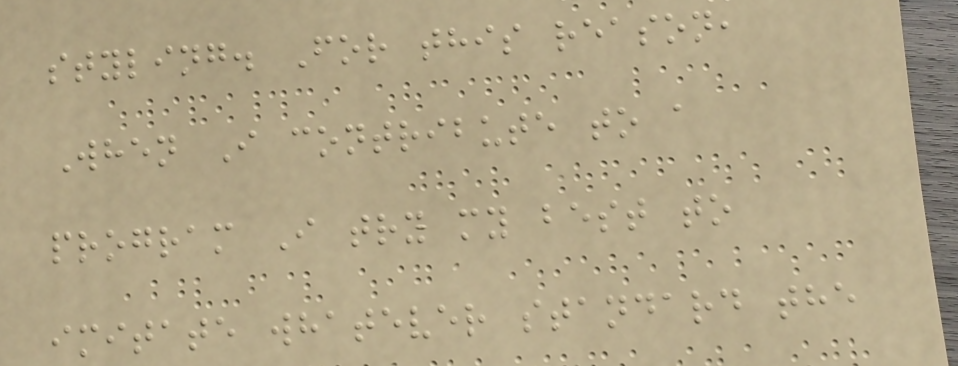styling. For this reason,
When I contribute to a
program I try my best to
imitate whatever standard the
